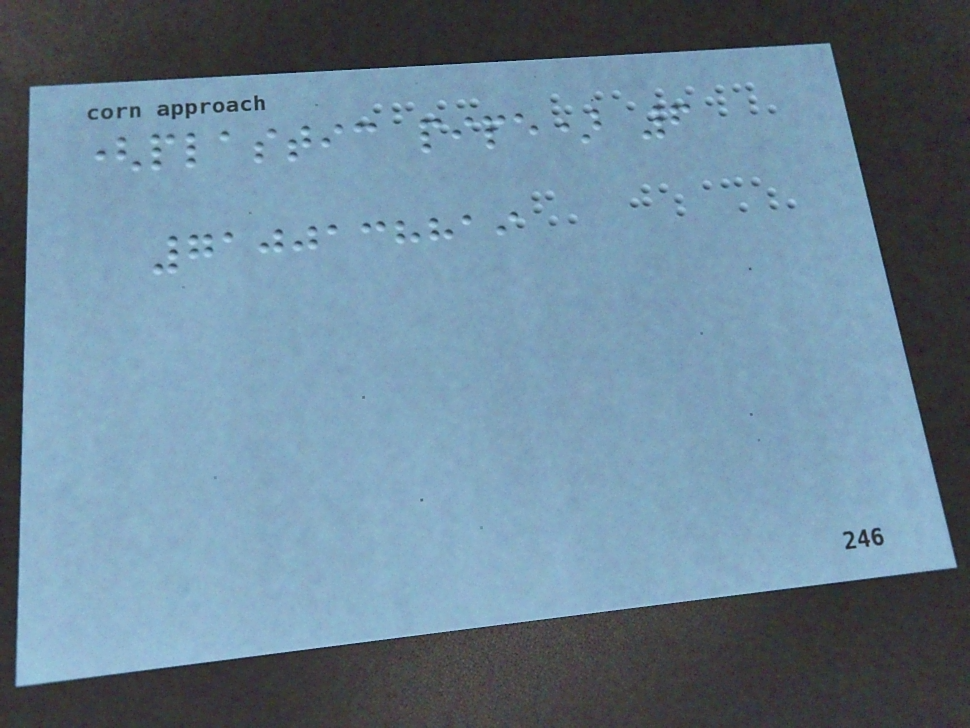(plastic pipe) 6
7100138819
